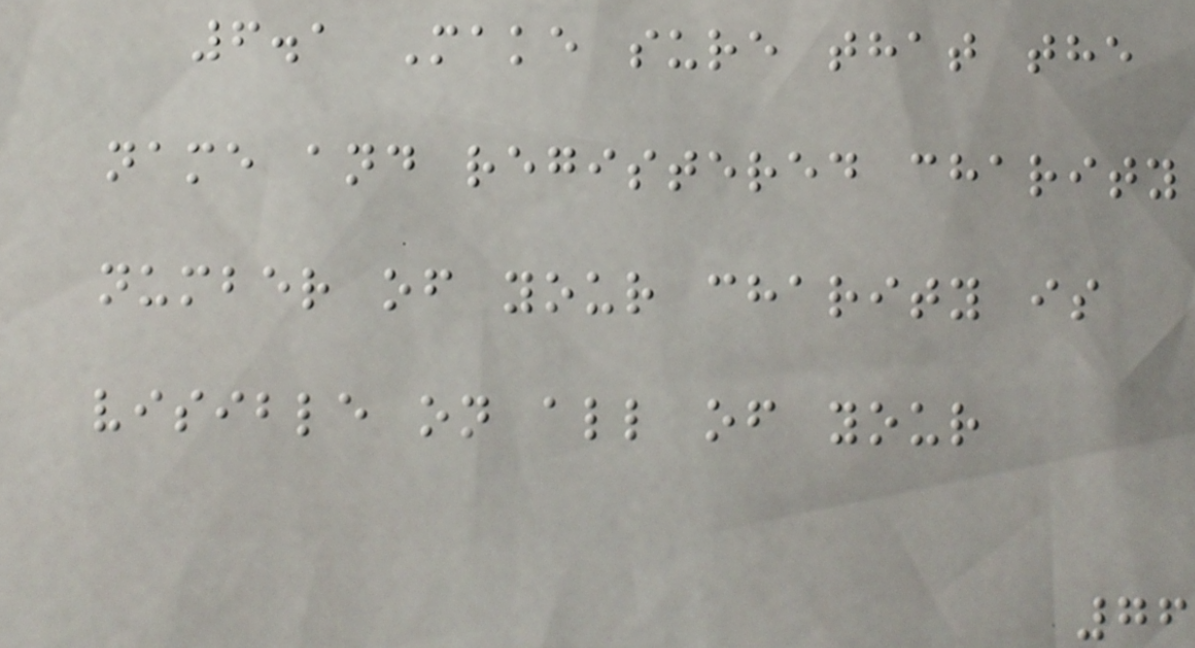6.1 Make sure that the
name and registered charity
number of your charity is
visible on all of your
76
